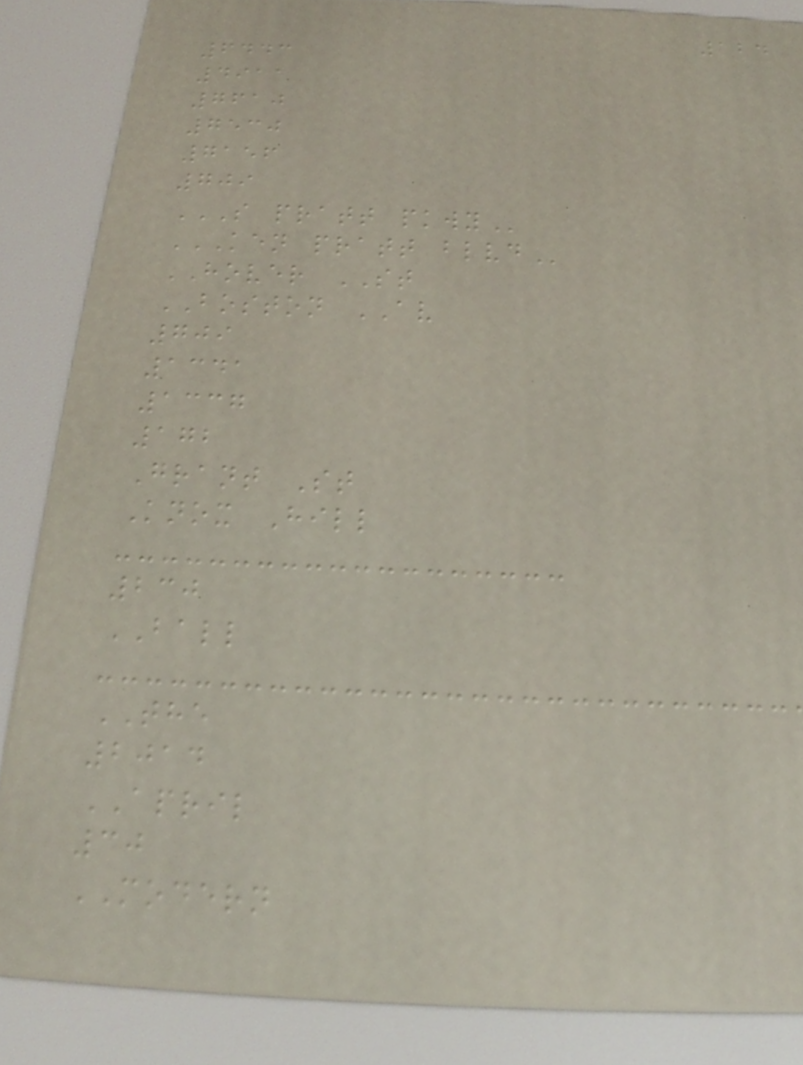124
6443
4911
7610
7530
7156
709
S PRATT PKWY
KEN PRATT BLVD
HOVER ST
BOSTON AV
709
1341
1337
172
Grant St
Knox Hill
230
BALL
THE
2014
APRIL
30
MODERN
